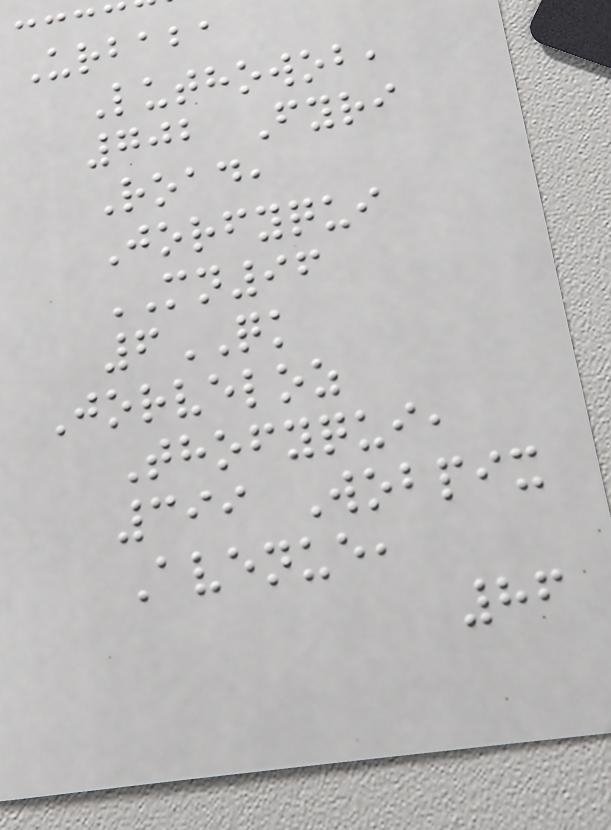Urbaba
Luthowob,
702 Fyri
Road,
Jorfyqui
MN96
6QK
Jorveloz
Thofyqui,
399 Wobpix
Avenue,
86
